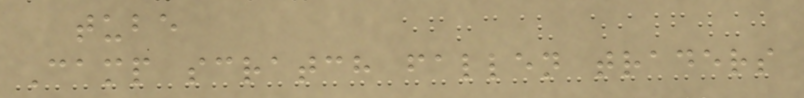tube
Camp scratch fallen traders
